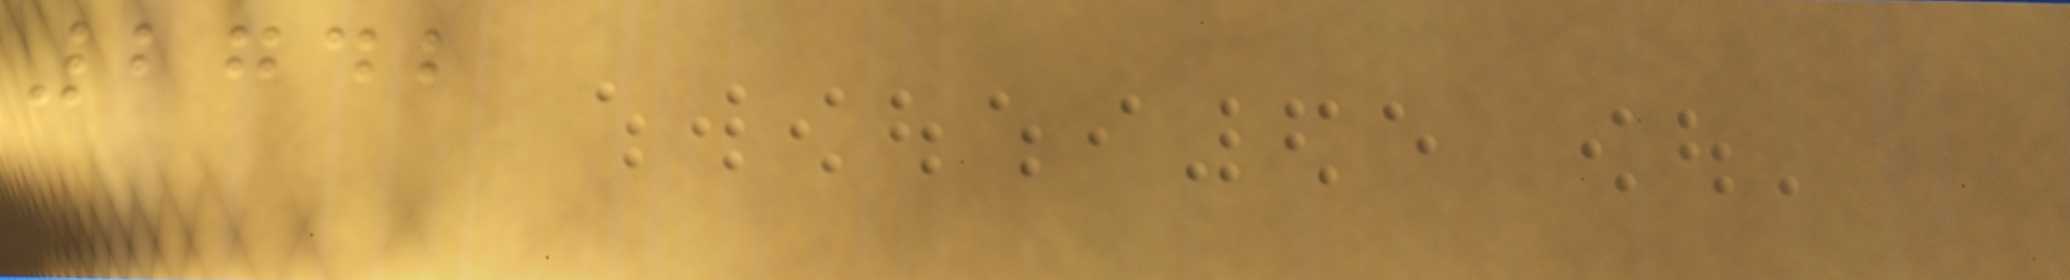2742
